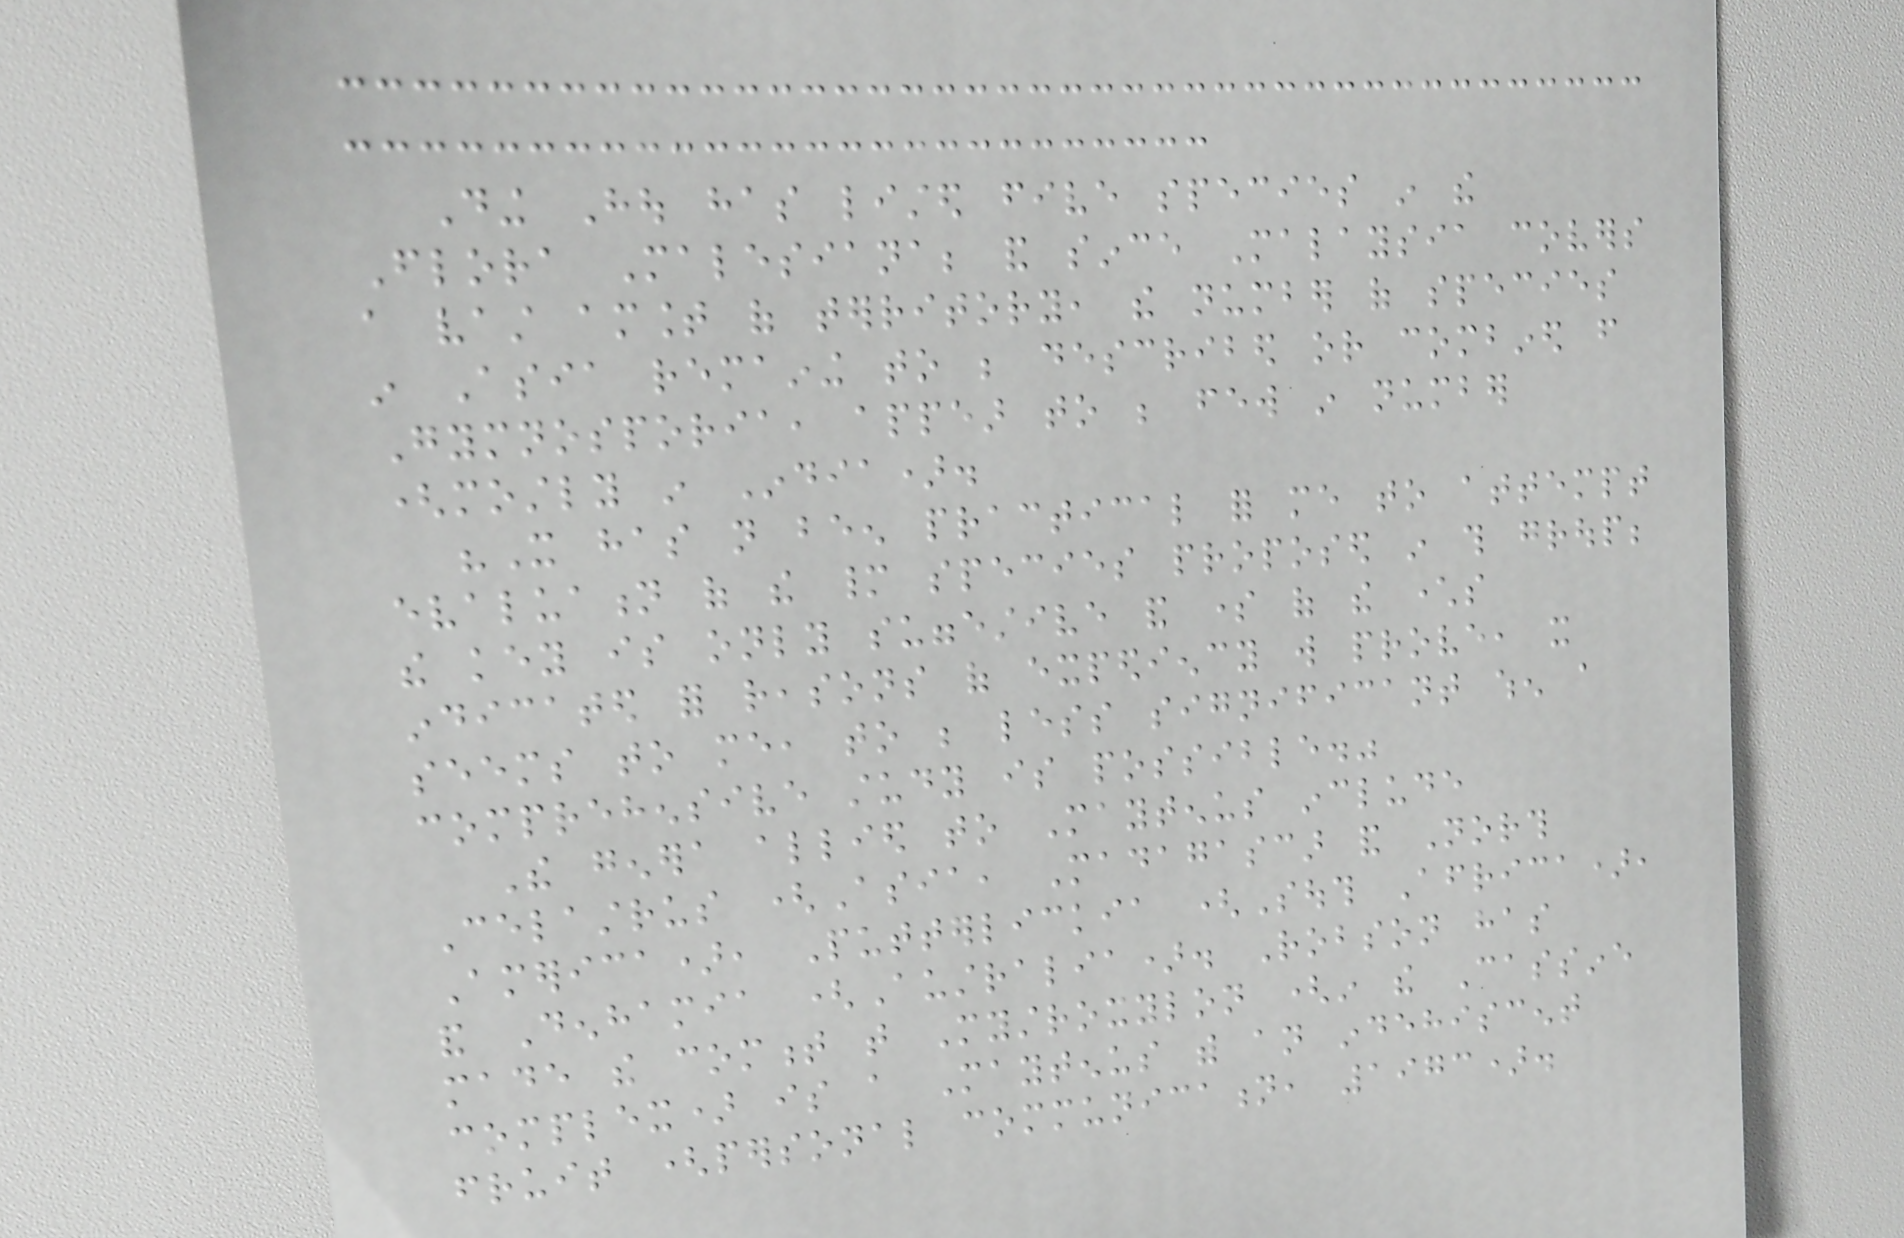Ding Hou has listed five species in the
Flora Malesiana; and since Malaysia covers
a vast amount of territory, the number of species
in Asia remaining to be described or combined from
Gymnosporia, appear to be few in number
(mostly in India).
"It has not been practical for me to attempt
evaluation of the many species proposed in this group;
the key is only suggestive and some of the characters
indicated for reasons of expediency will prove, it
seems to me, to be less significant when a
comprehensive study is possible."
The genera allied to Maytenus include
Celastrus (Asia, Madagascar and North
America), Putterlickia (South Africa),
and Denhamia (Australia). Robson has
made the comment that Mystroxylon (in the Cassine
complex) is a Maytenus with an indehiscent
fruit (personal communication, 1973).
